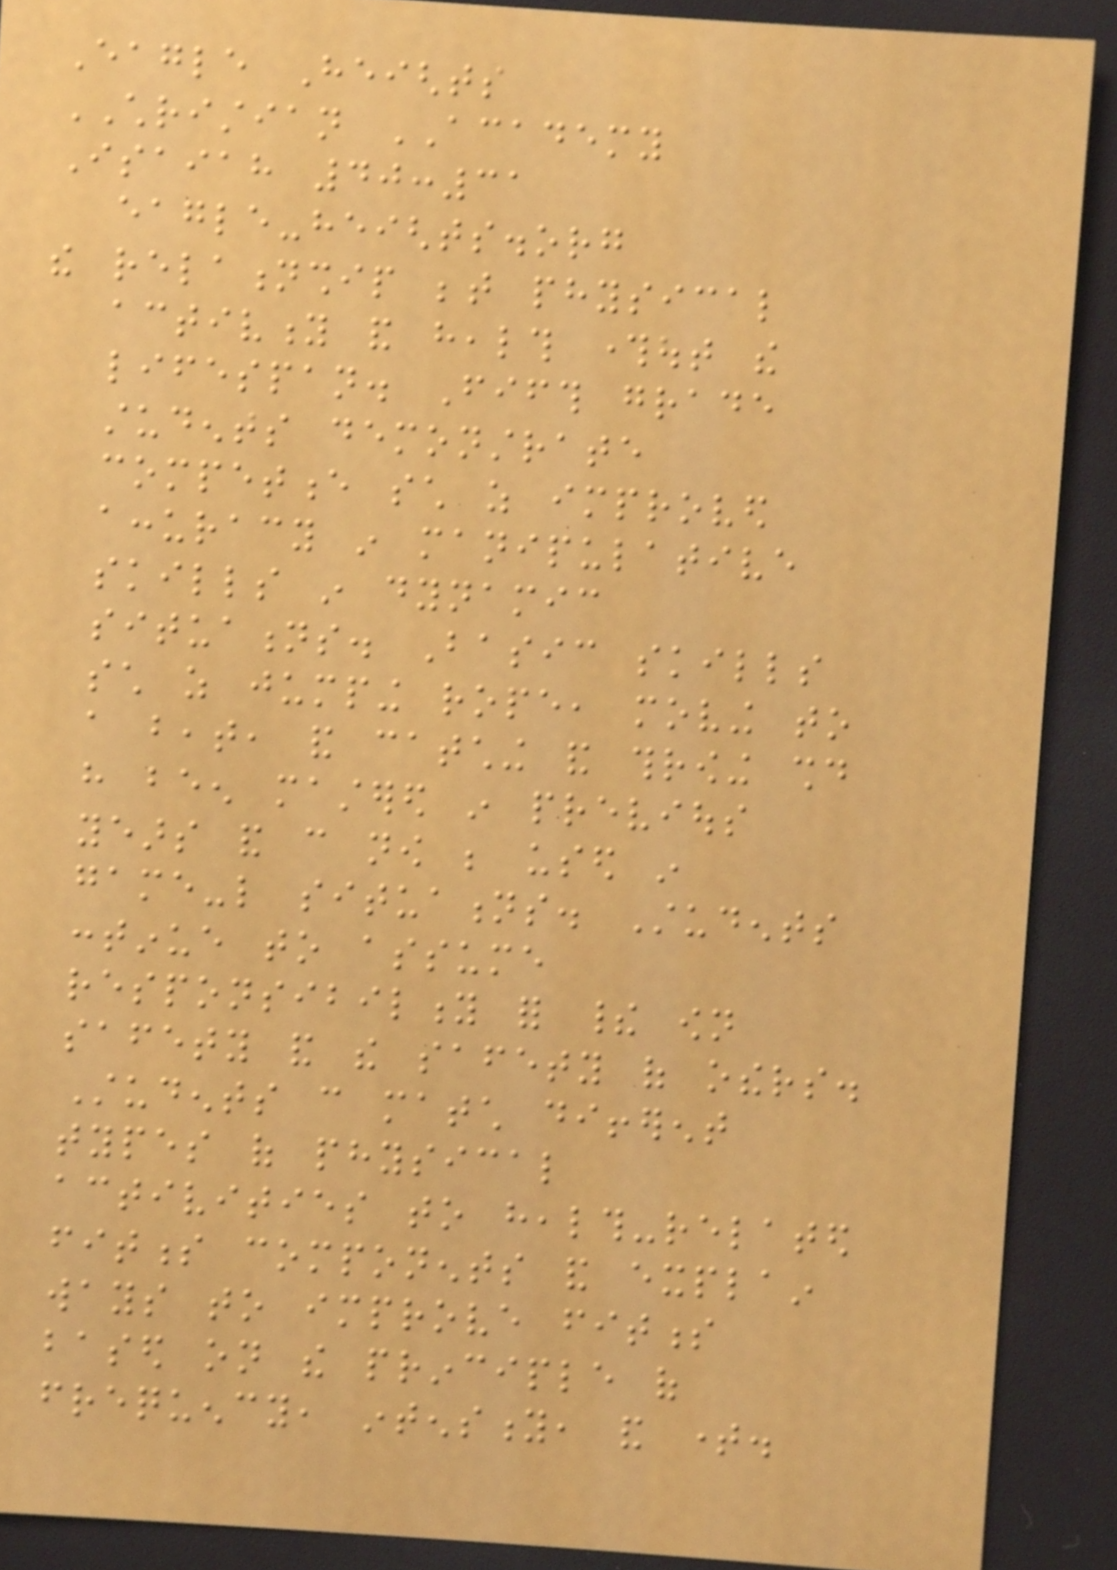Eagle Heights
CHRISTIAN ACADEMY
Isaiah 40:31
eagle-heights.org
the relationship between physical
activity and health throughout the
lifespan. Fifth grade
students demonstrate
competence such as improved
accuracy in manipulative
skills in dynamic
situations. Basic skills
such as jumping rope, moving to
a beat, and catching and throwing should
have been mastered in previous
years and can now be used in
game-like situations. Students
continue to assume
responsibility for their own
safety and the safety of others.
Students can match different
types of physical
activities to health-related
fitness components and explain
ways to improve fitness
based on the principle of
frequency, intensity, and time.
